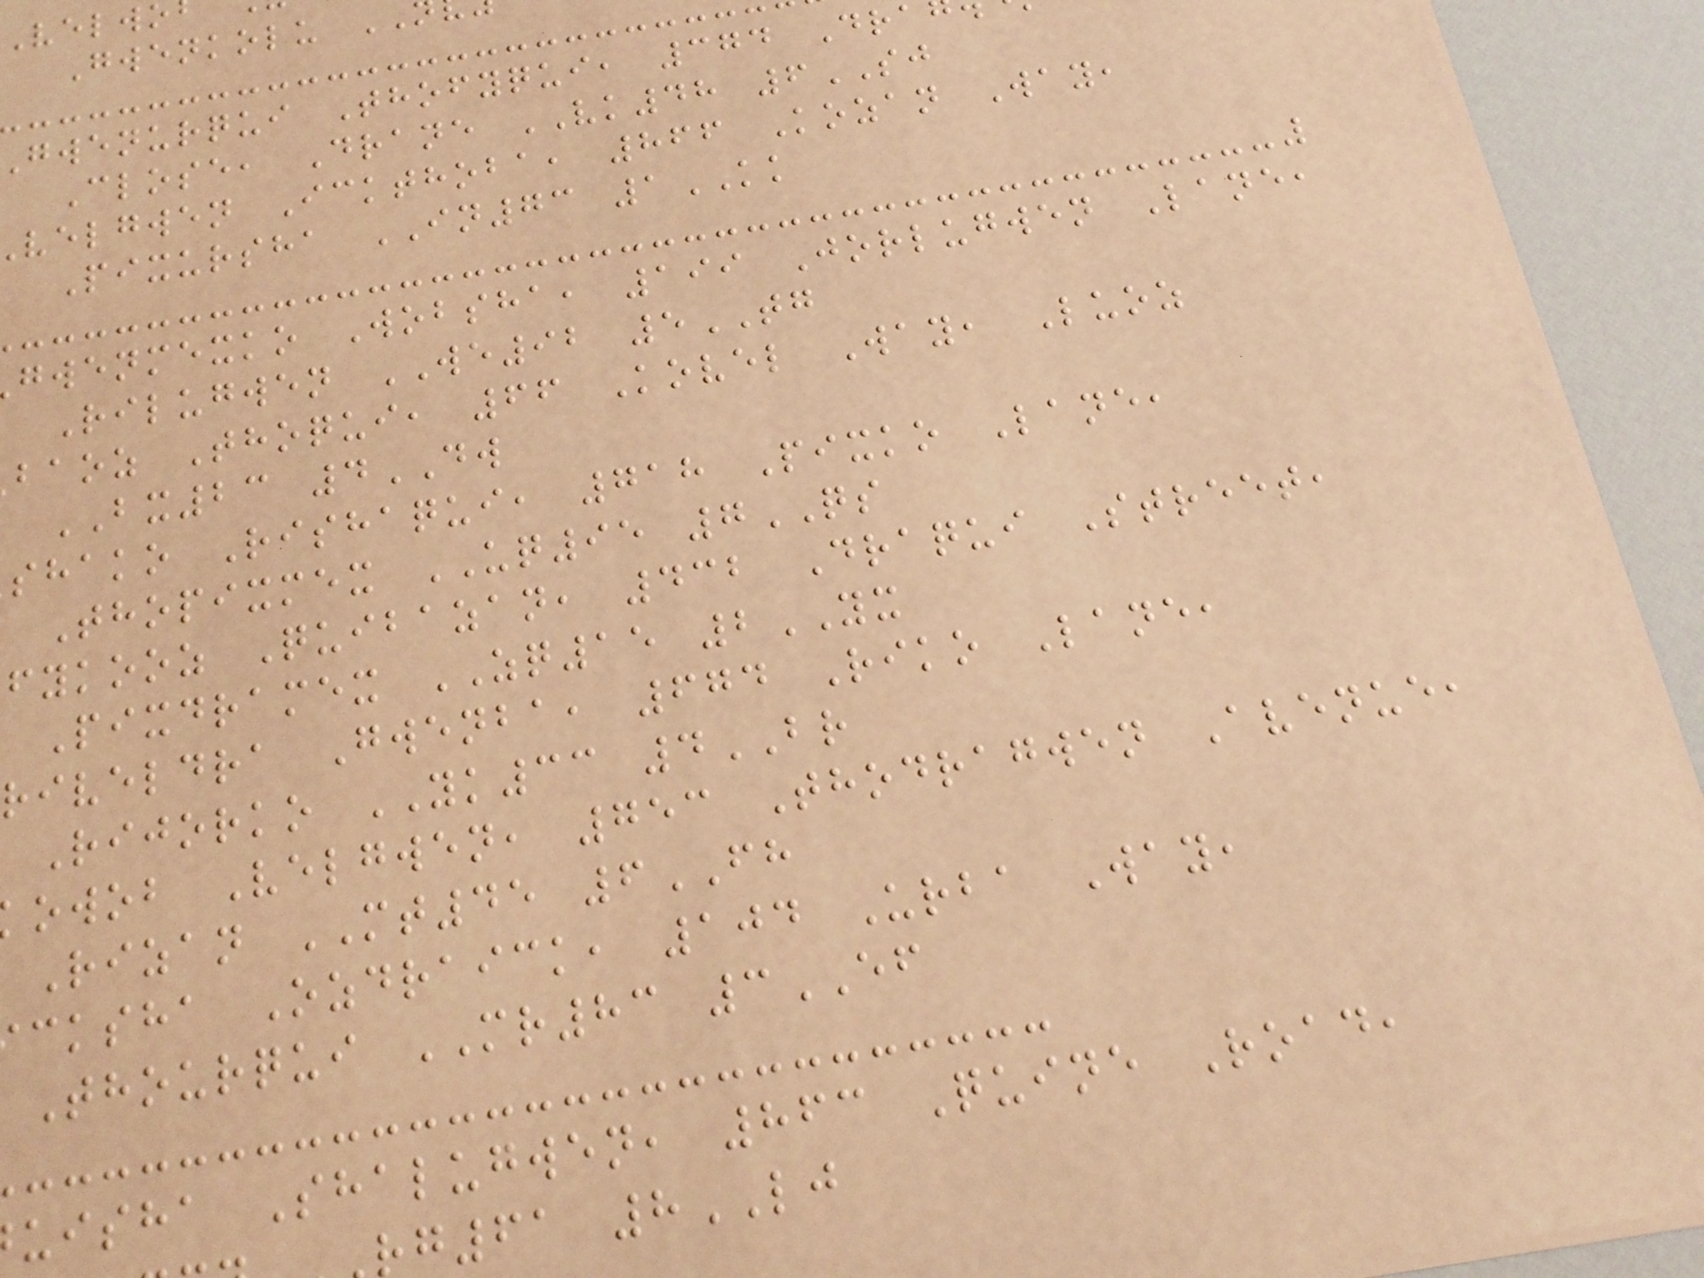Gwenkolu
gwenurqui Thofyqui, 374 Dra
Close, Drane VK48 6SJ
velgwen Ickthoba, 866 Kozan Way,
Pixursha IN73 1KK
gwenmexko Wobsha, 199 Jorlugwen Lane,
Rilugwen WE92 5TG
baoz Thoqui, 66 Kovel Way, Luoz
BX23 4DW
shako Rishaqui, 718 Pixko Lane,
Thopixmex UQ95 7QS
fykooz Quibazan, 432 Draqui Street,
Pixdramex ZQ15 2YX
riveldra Gwenba, 674 Riko Lane,
Rijorko YK33 4BR
owob Velgwen, 753 Thodragwen Avenue,
Rizan MT45 6FH
cksha Ozdraick, 104 Urba Way,
Thourqui MR83 3EF
uisha Shalugwen, 863 Quine Road,
rg61 8LJ
